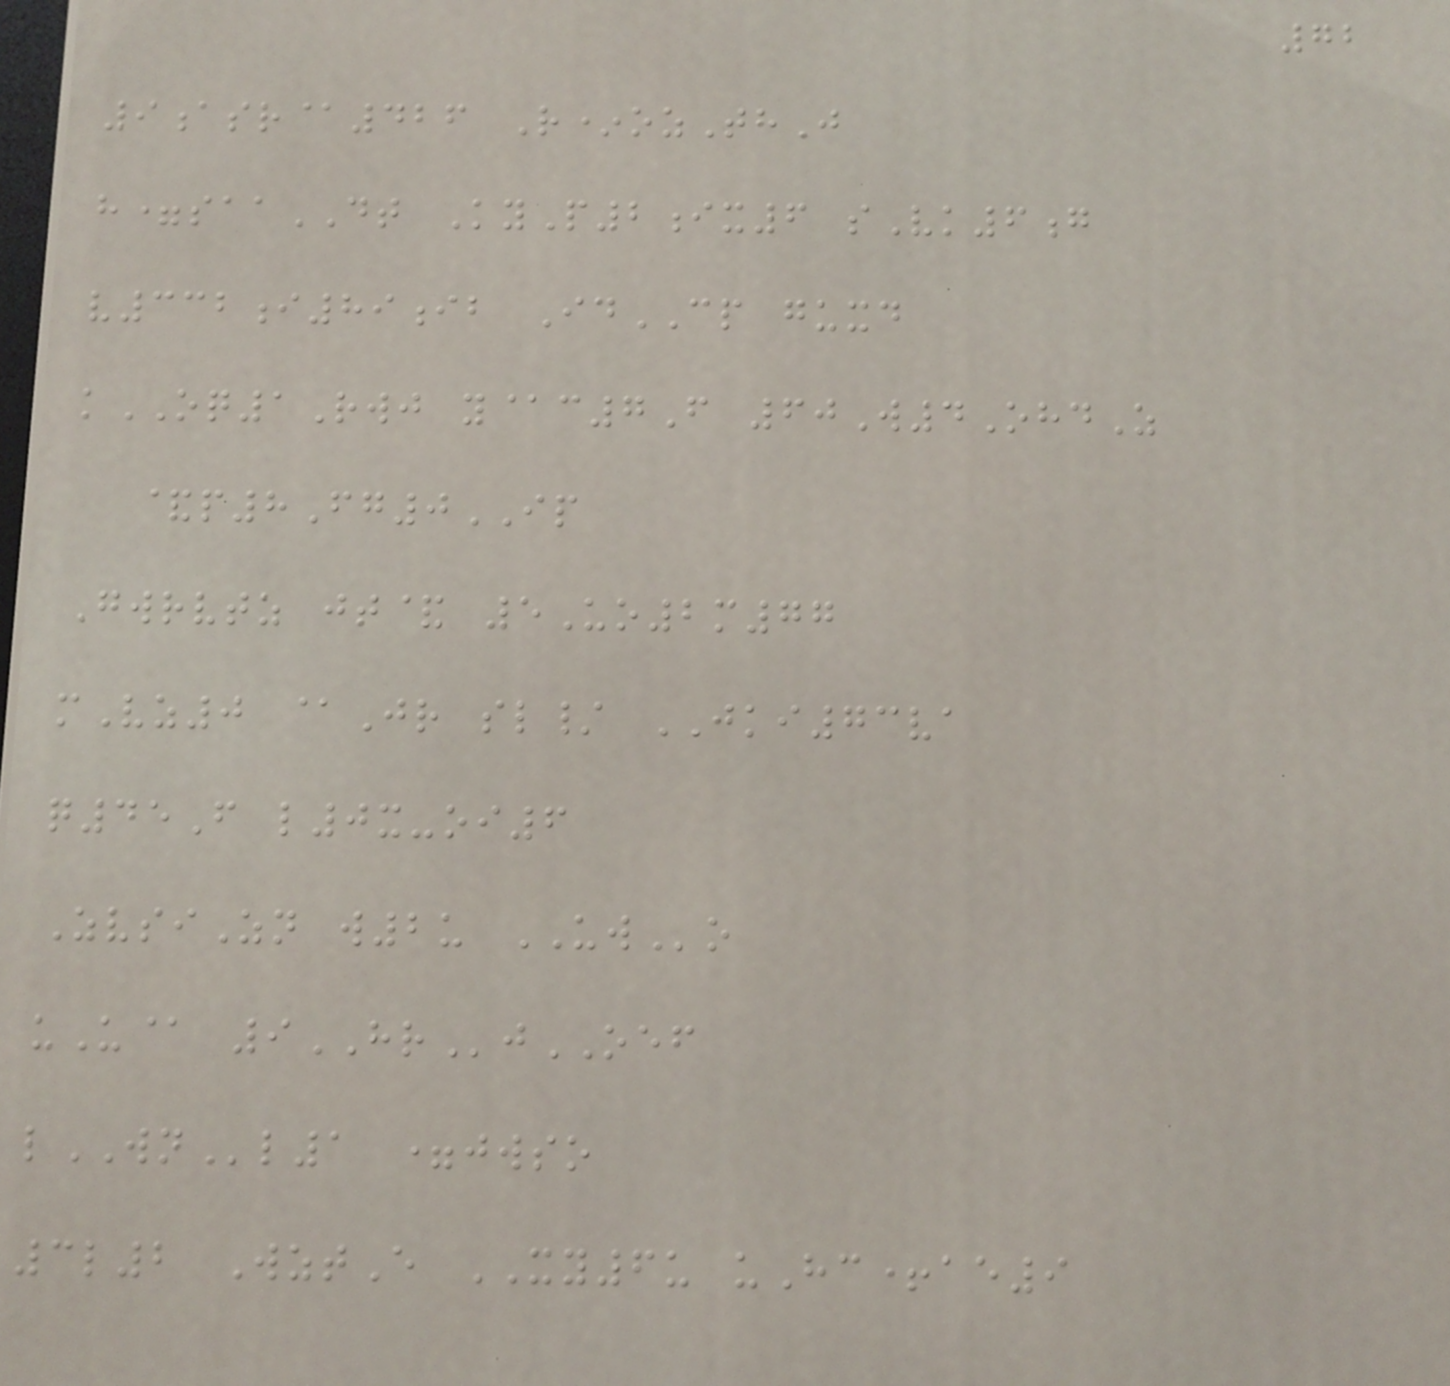72
9asr@426 R*ozThJ
h=saaDT KyP2ix6 sVk6g
v332i89ib IdCP guxd
kOQ1Rwj y@c7F 60W4OhdZ
&p8Fg0IP
Gwrvtz jt& 5Uo2m77
mVz0 @Jr sl/ JKI73va
q45F l0x-oi6
ZvsiZn w2u UWo
uU@ 9HRjOEF
lWNl1 =jwso
3l2 WztE XY6u uHc+ae9
